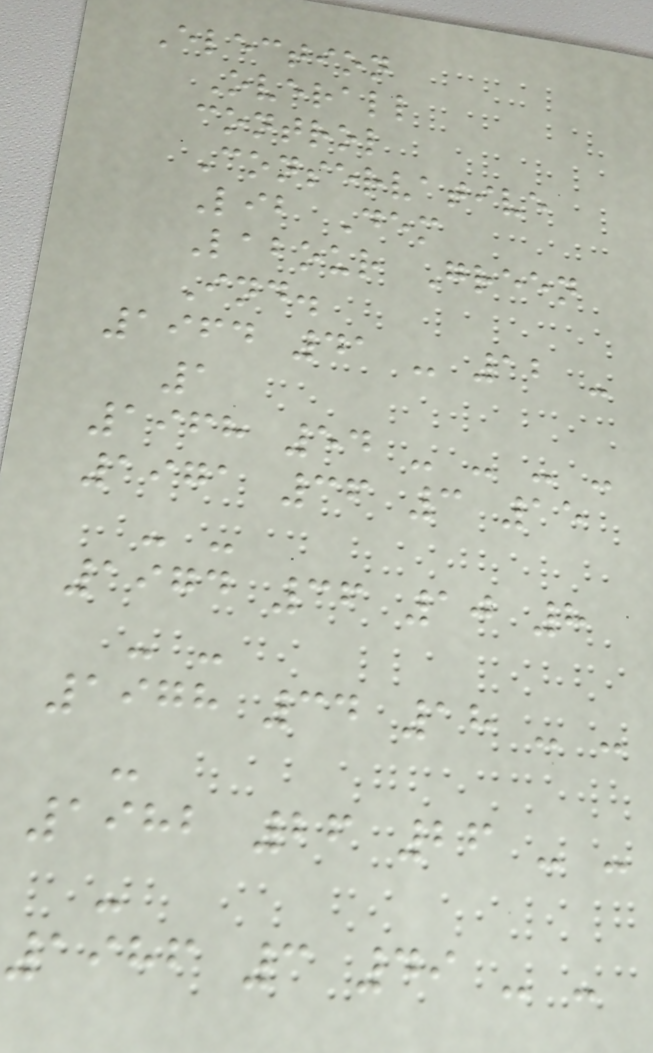Election
Overall
control
Conservative
Lib Dem
Labour Green
Ind.
1964 41 - 12 -
1
1968 54 - - - -
1971 36 3 15
- -
1974 36 10 8
- -
1978 34 18 - -
-
1982 26 26 - -
-
1986 3 49 - -
